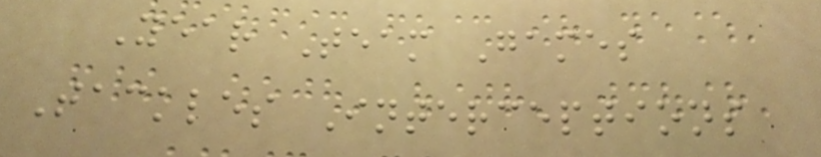Year Team Games
Tackles Interceptions
